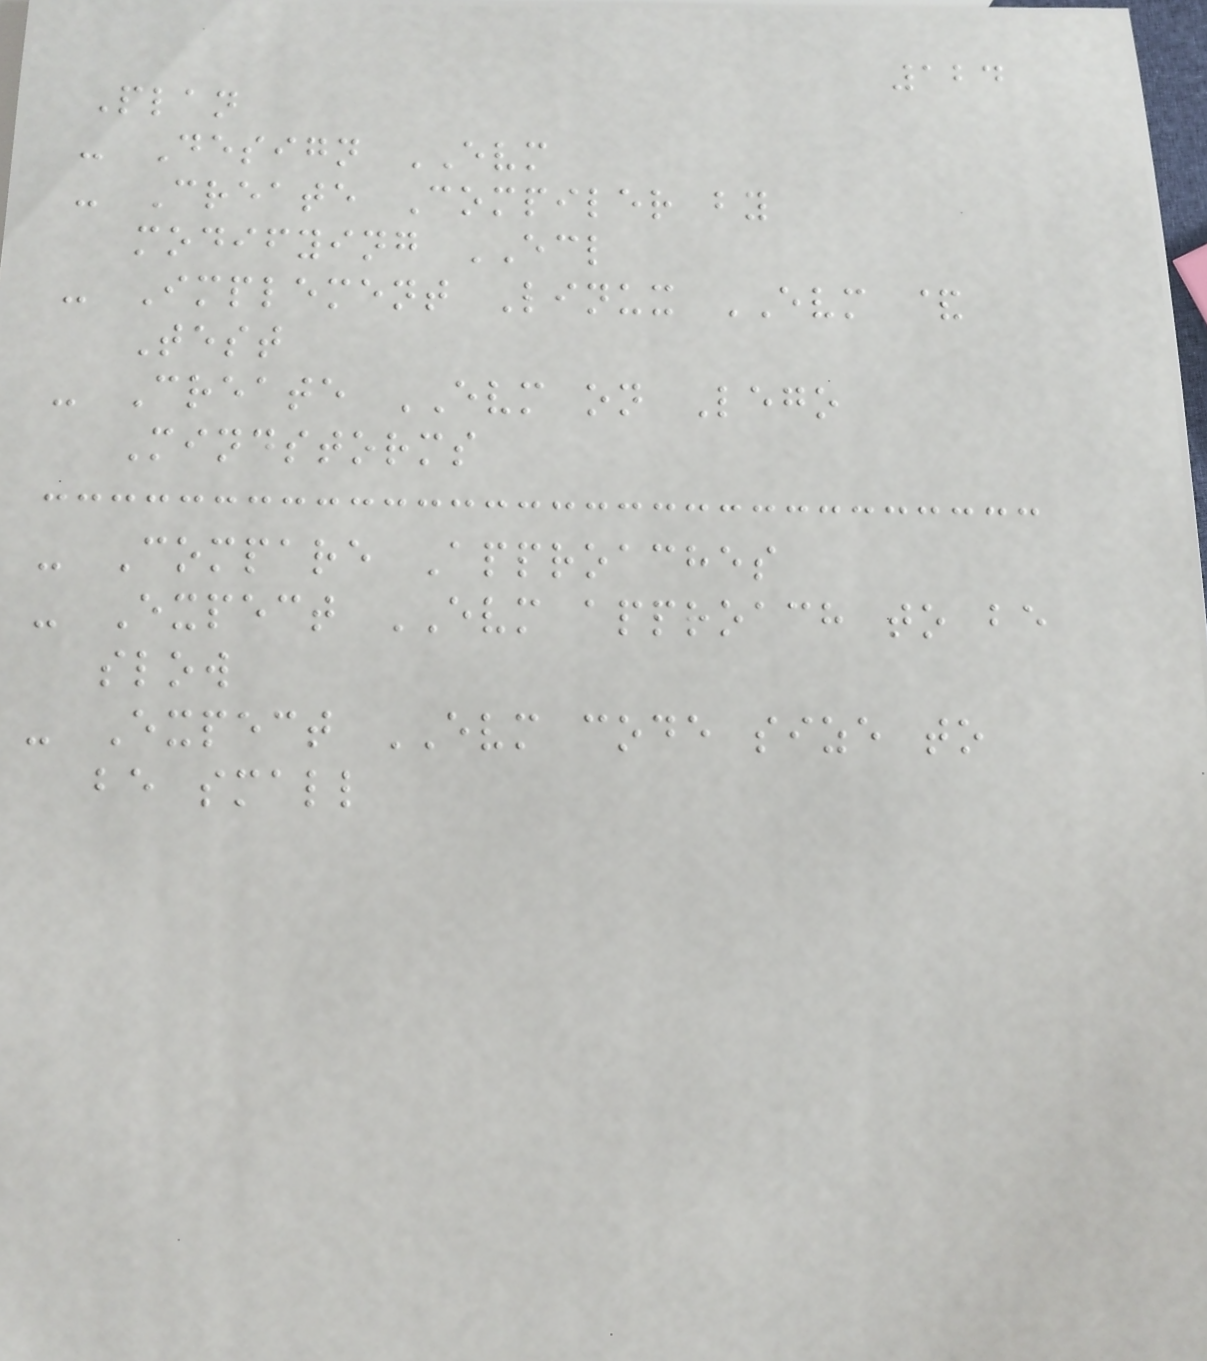124
Plan
- Design EVM
- Create Compiler by
modifying ECL
- Implement Linux EVM &
Test
- Create EVM on Lego
Mindstorms
- Compare Approaches
- Expect EVM approach to be
slow
- Expect EVM code size to
be small
